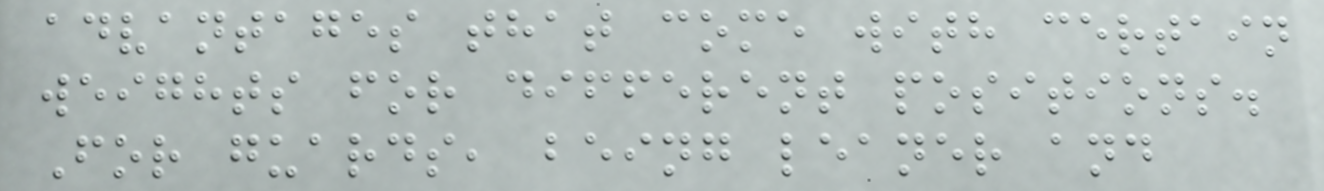advantages that come with certain
weights for different positions.
For guards, being leaner and
